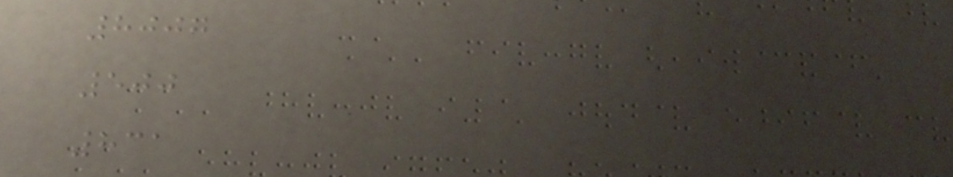8007
500
831
